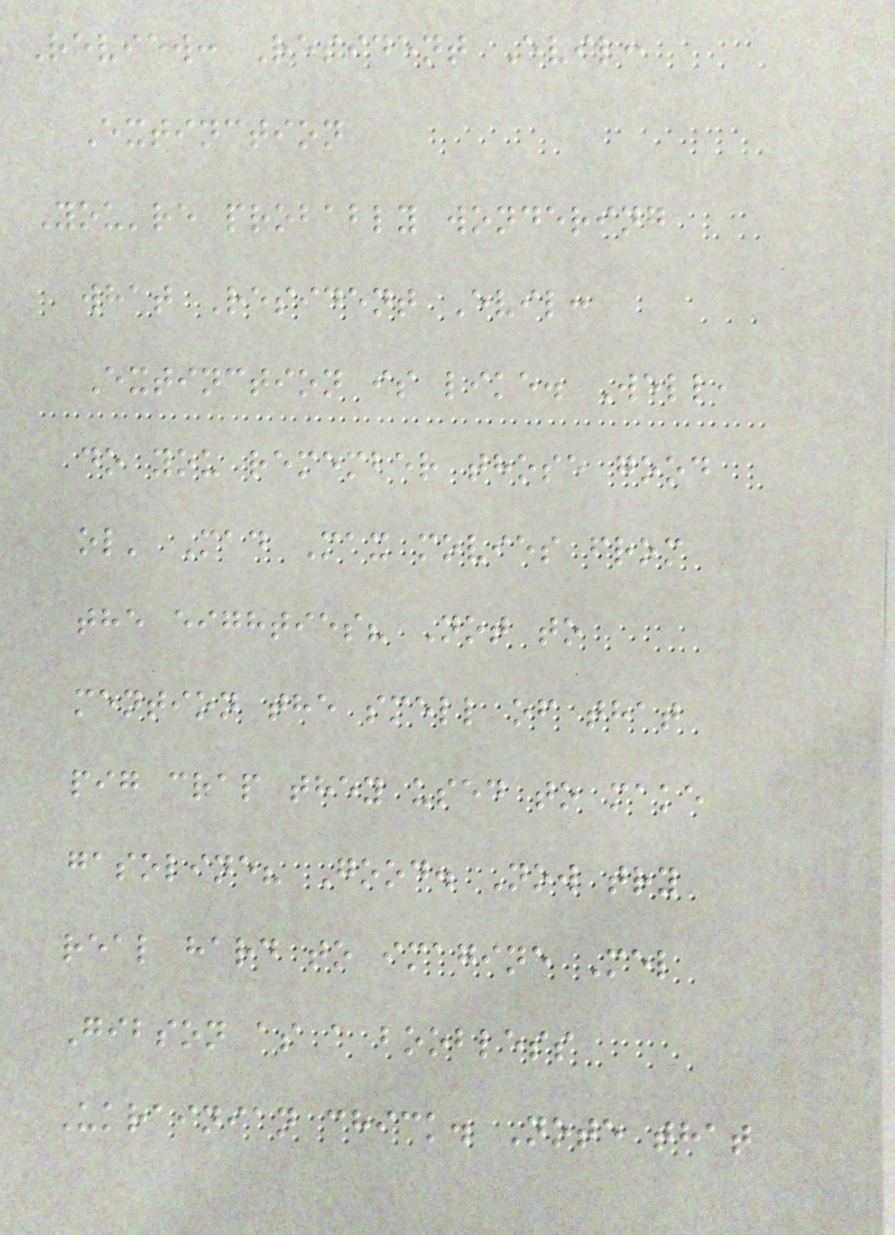Review: Resident Evil:
Extinction
You're probably wondering
what Resident Evil:
Extinction is like. Well,
do you remember those good
ol' Mad Max movies from
the eighties? Not to
mention the smell of that
pig crap they used to make
gasoline? Good. Now try
real hard to imagine Mel
Gibson as a boobless
Ukrainian chick. Note that
